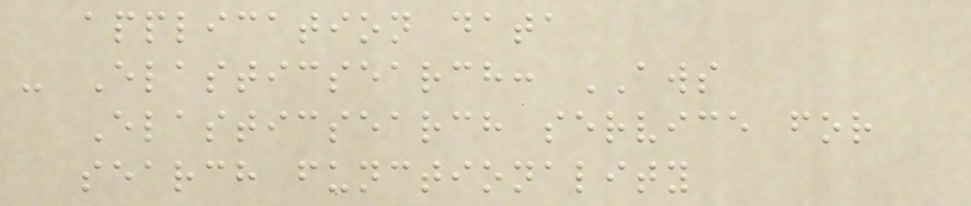application data
- Elasticsearch: AWS
Elasticsearch service for
search functionality
